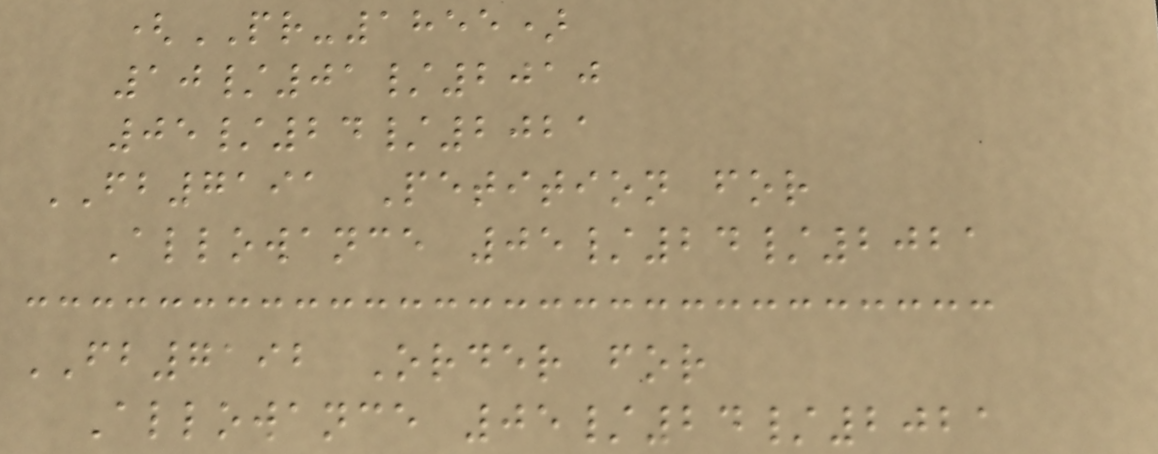(PR-1855)
10/01/2010
05/24/2021
FB7191 Petition for
Allowance 05/24/2021
FB7192 Order for
Allowance 05/24/2021
